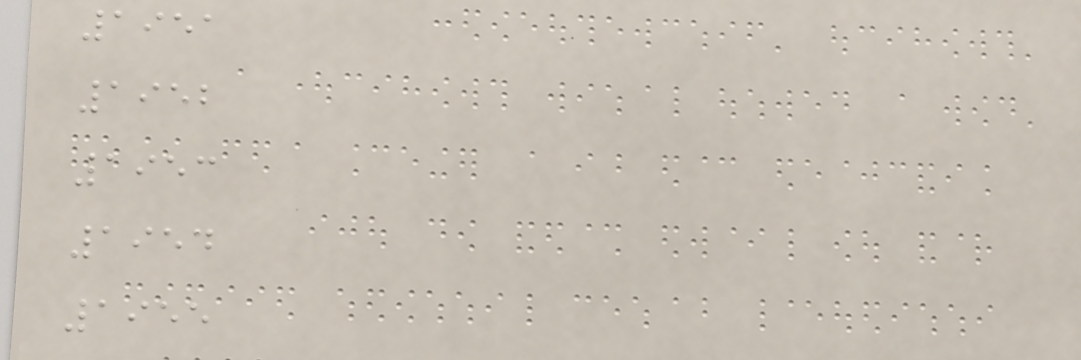1951
1952
1953
1954
1955
